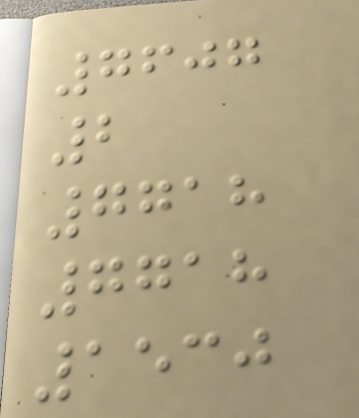7607
2
7718
7718
1530
